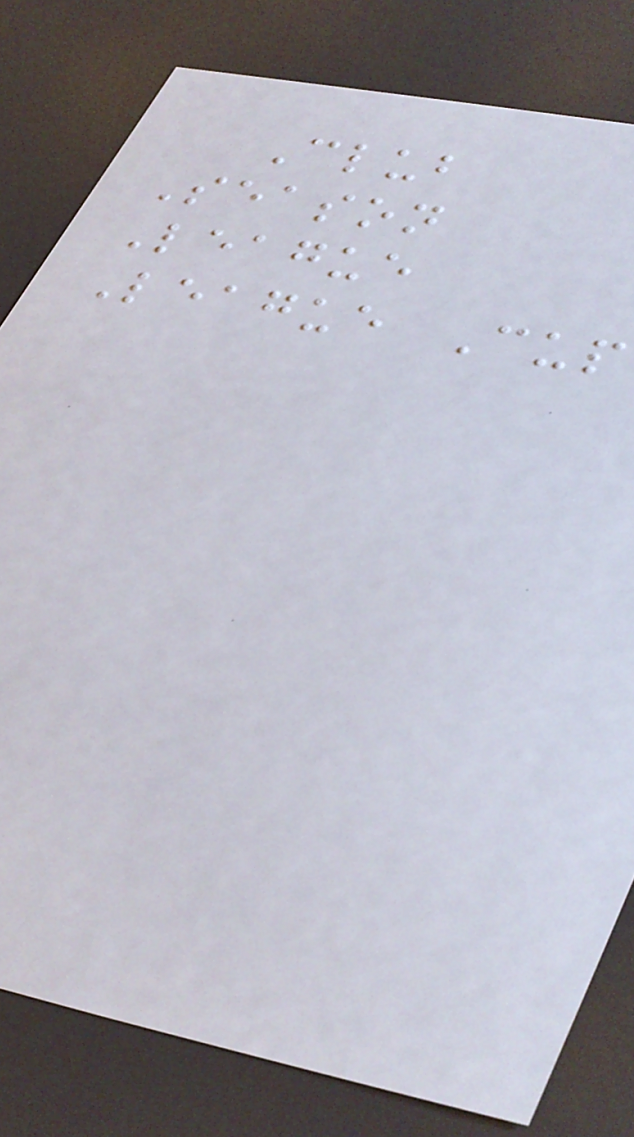Club
Season
League
League Cup
